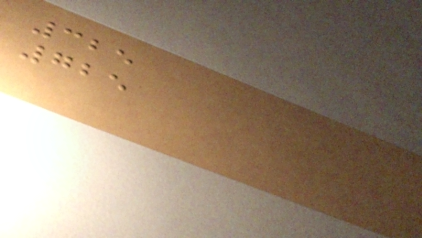325
725
